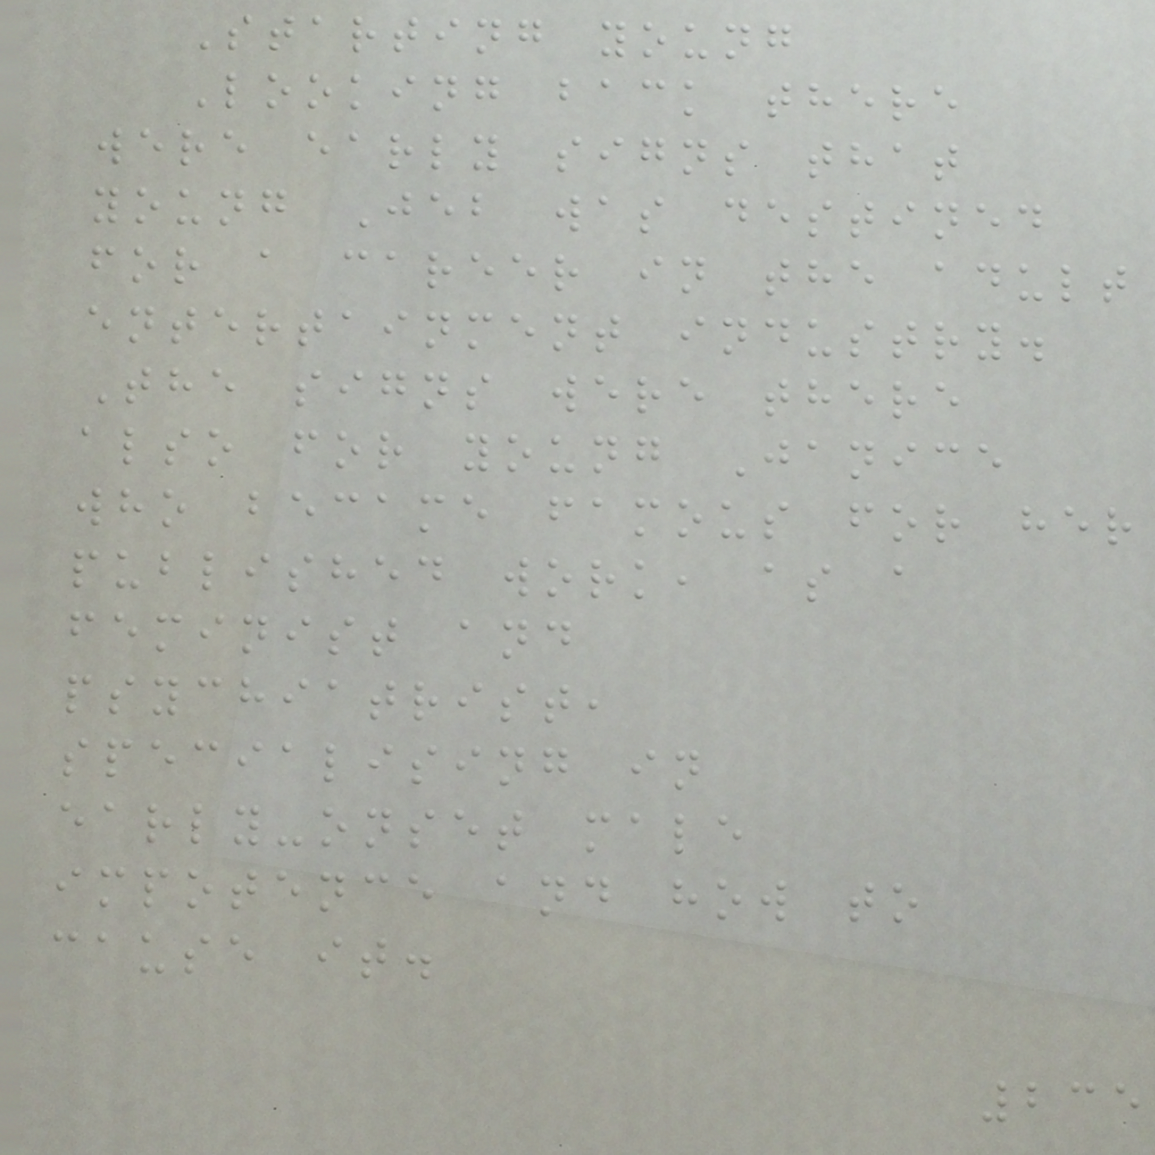Starting young
Looking back there
were early signs that
young Jeb was destined
for a career in the adult
entertainment industry.
The signs were there
also for young Janice
who became famous for her
published work, as a
feminist and
psychiatrist,
specialising in
early-onset male
impotence and how to
cause it.
235
